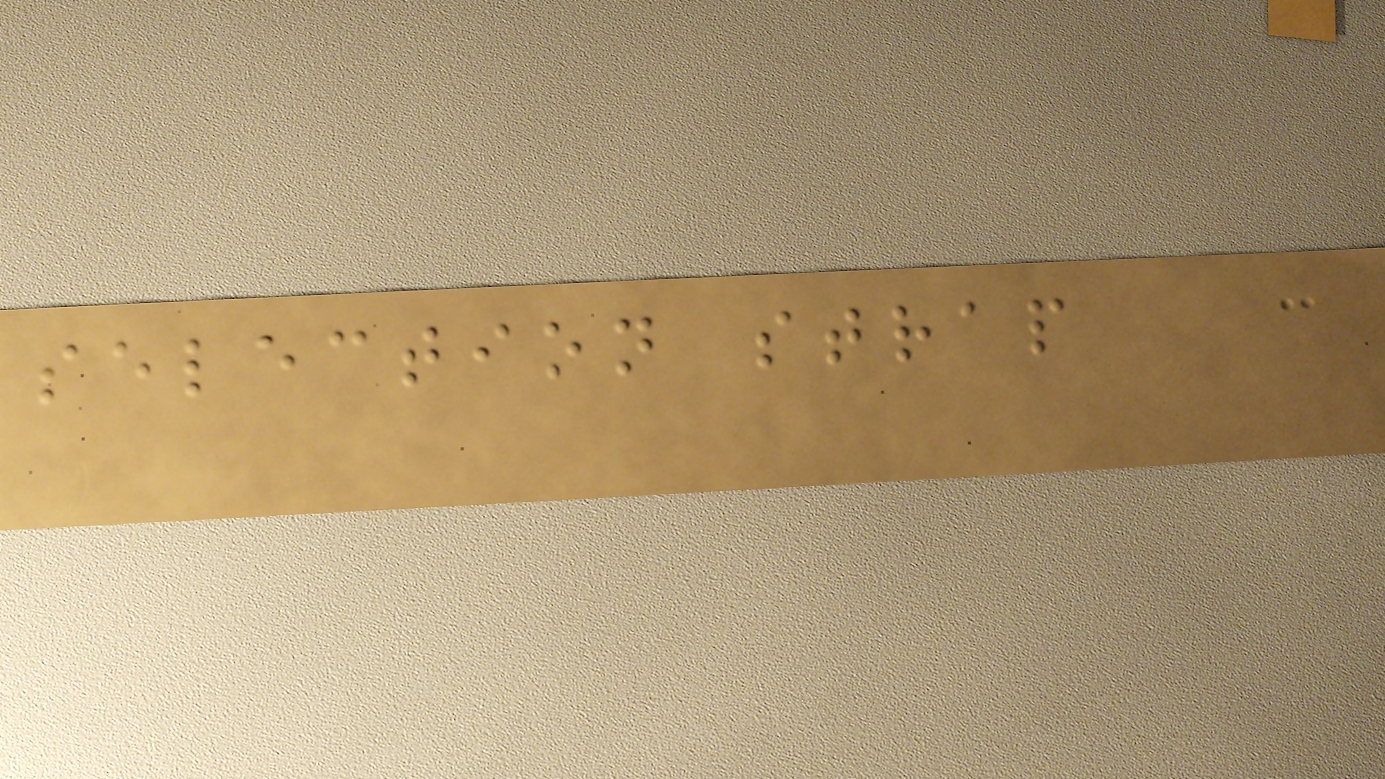selection strap
